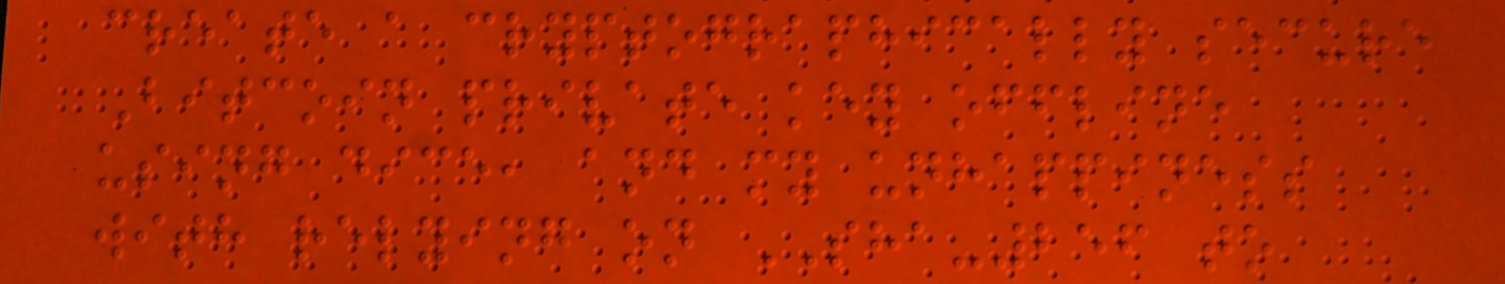create a cryptographically secure
Bitcoin private key offline
using dice, and my unhappiness
with relying on SHA-256 to
